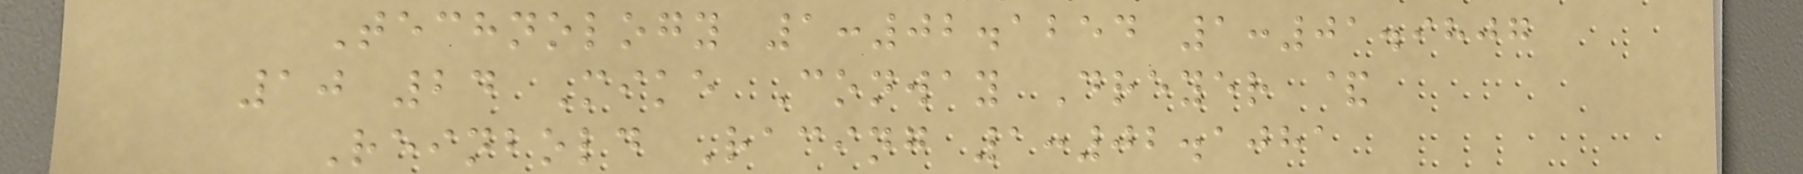Technology 1:02.1254 1:01.9807
10 24 Mike Conway Dreyer &
Reinbold Racing 1:02.1081
